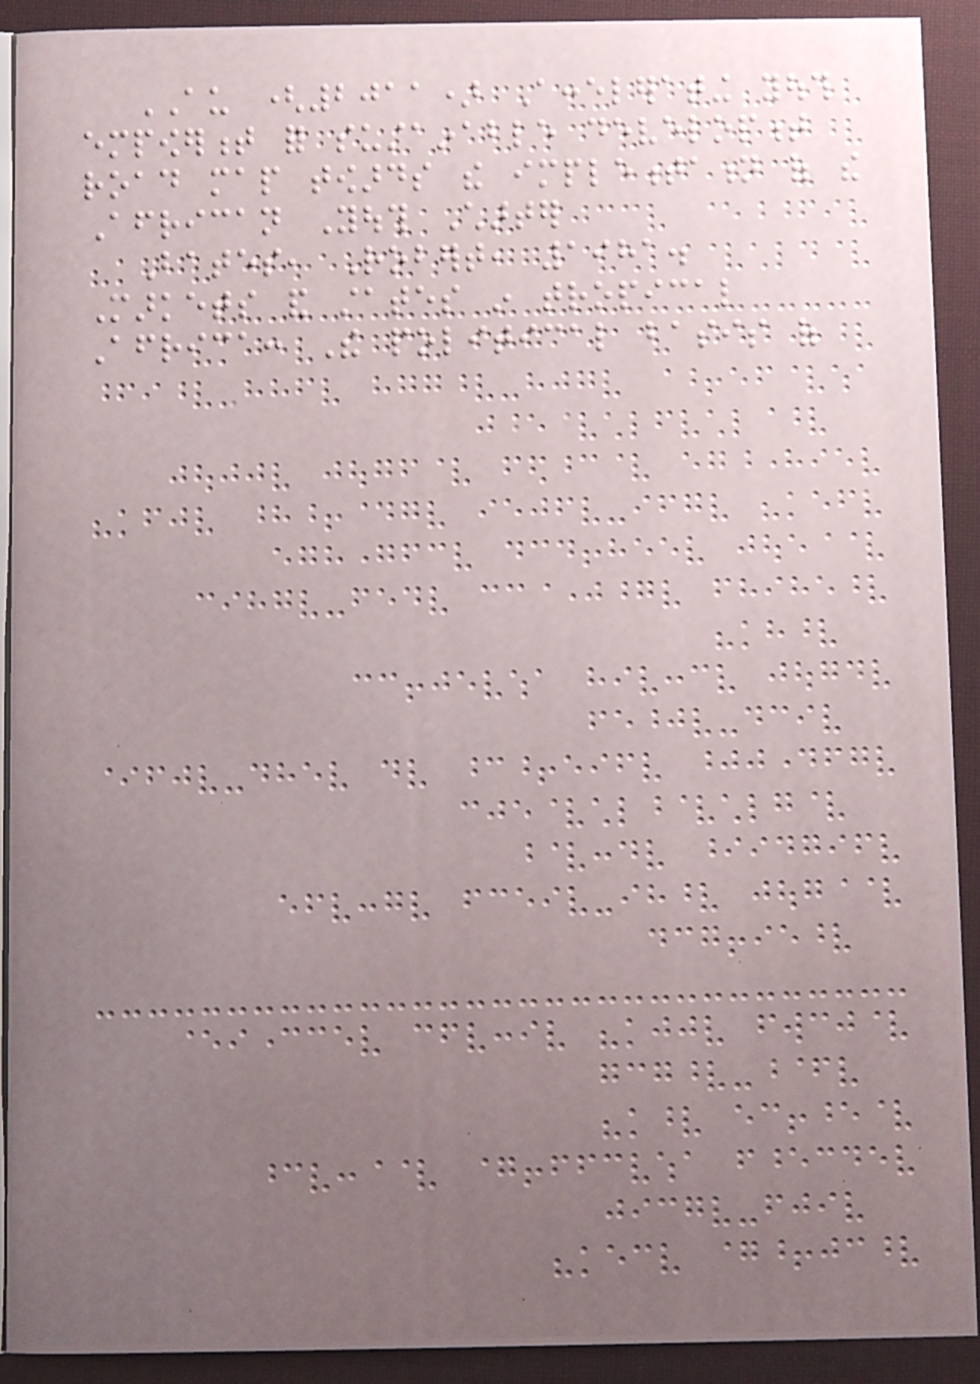AU (2011) Accelerating youth
empowerment for sustainable development
road map towards the implementation of the
African Youth Charter
Bates, Robert, 1981.
Markets and states in tropical
Africa: The political basis of
